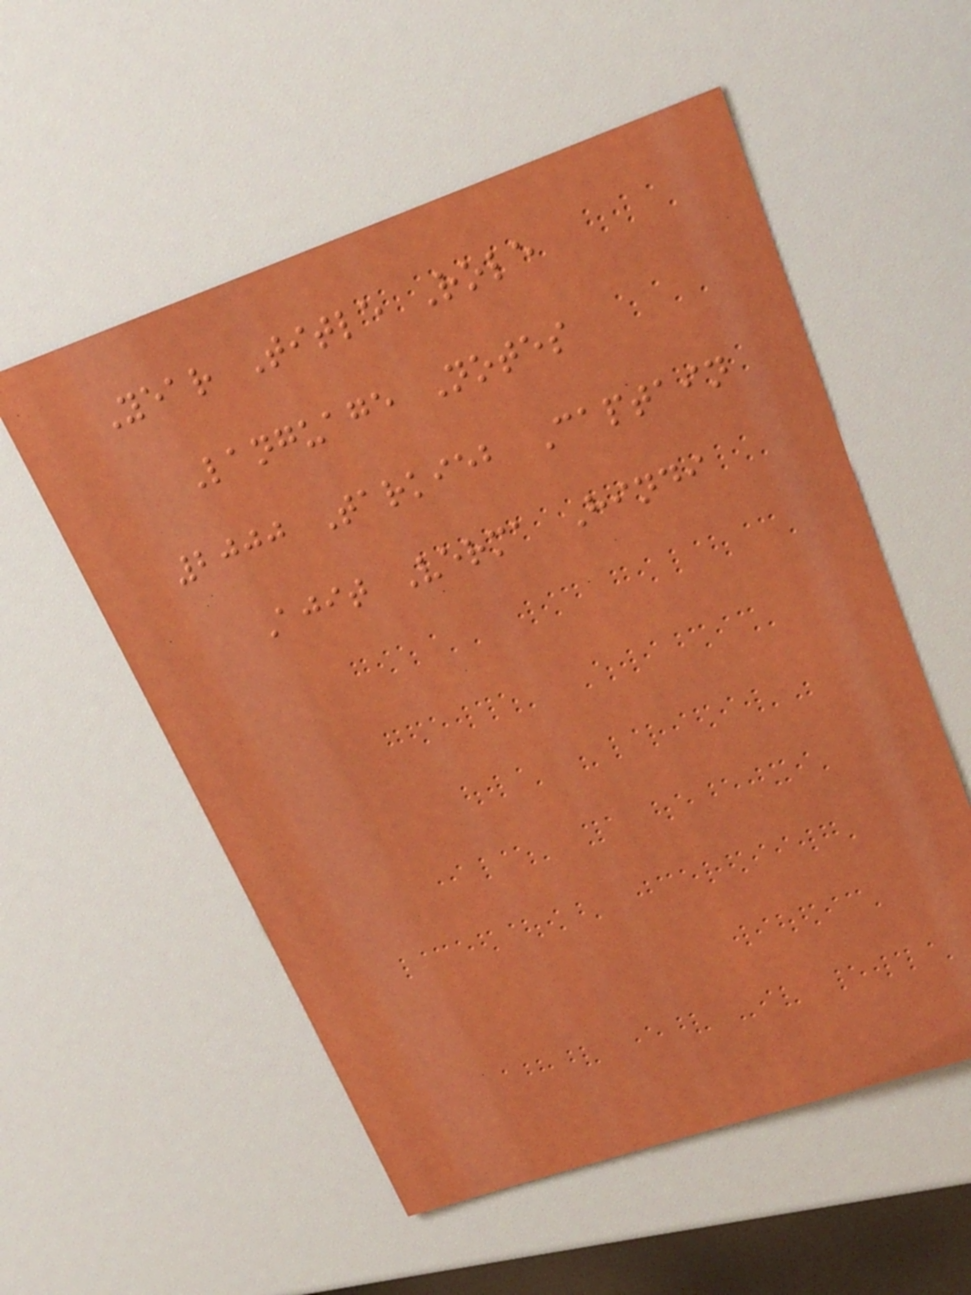Year Title Role
Language Notes
2000 Tarkieb Captain
Ajit Verma Hindi
